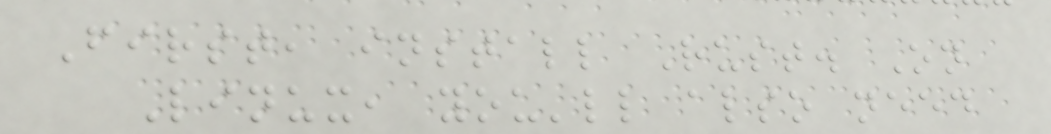First, install Rust. On
Linux, you'll also need
